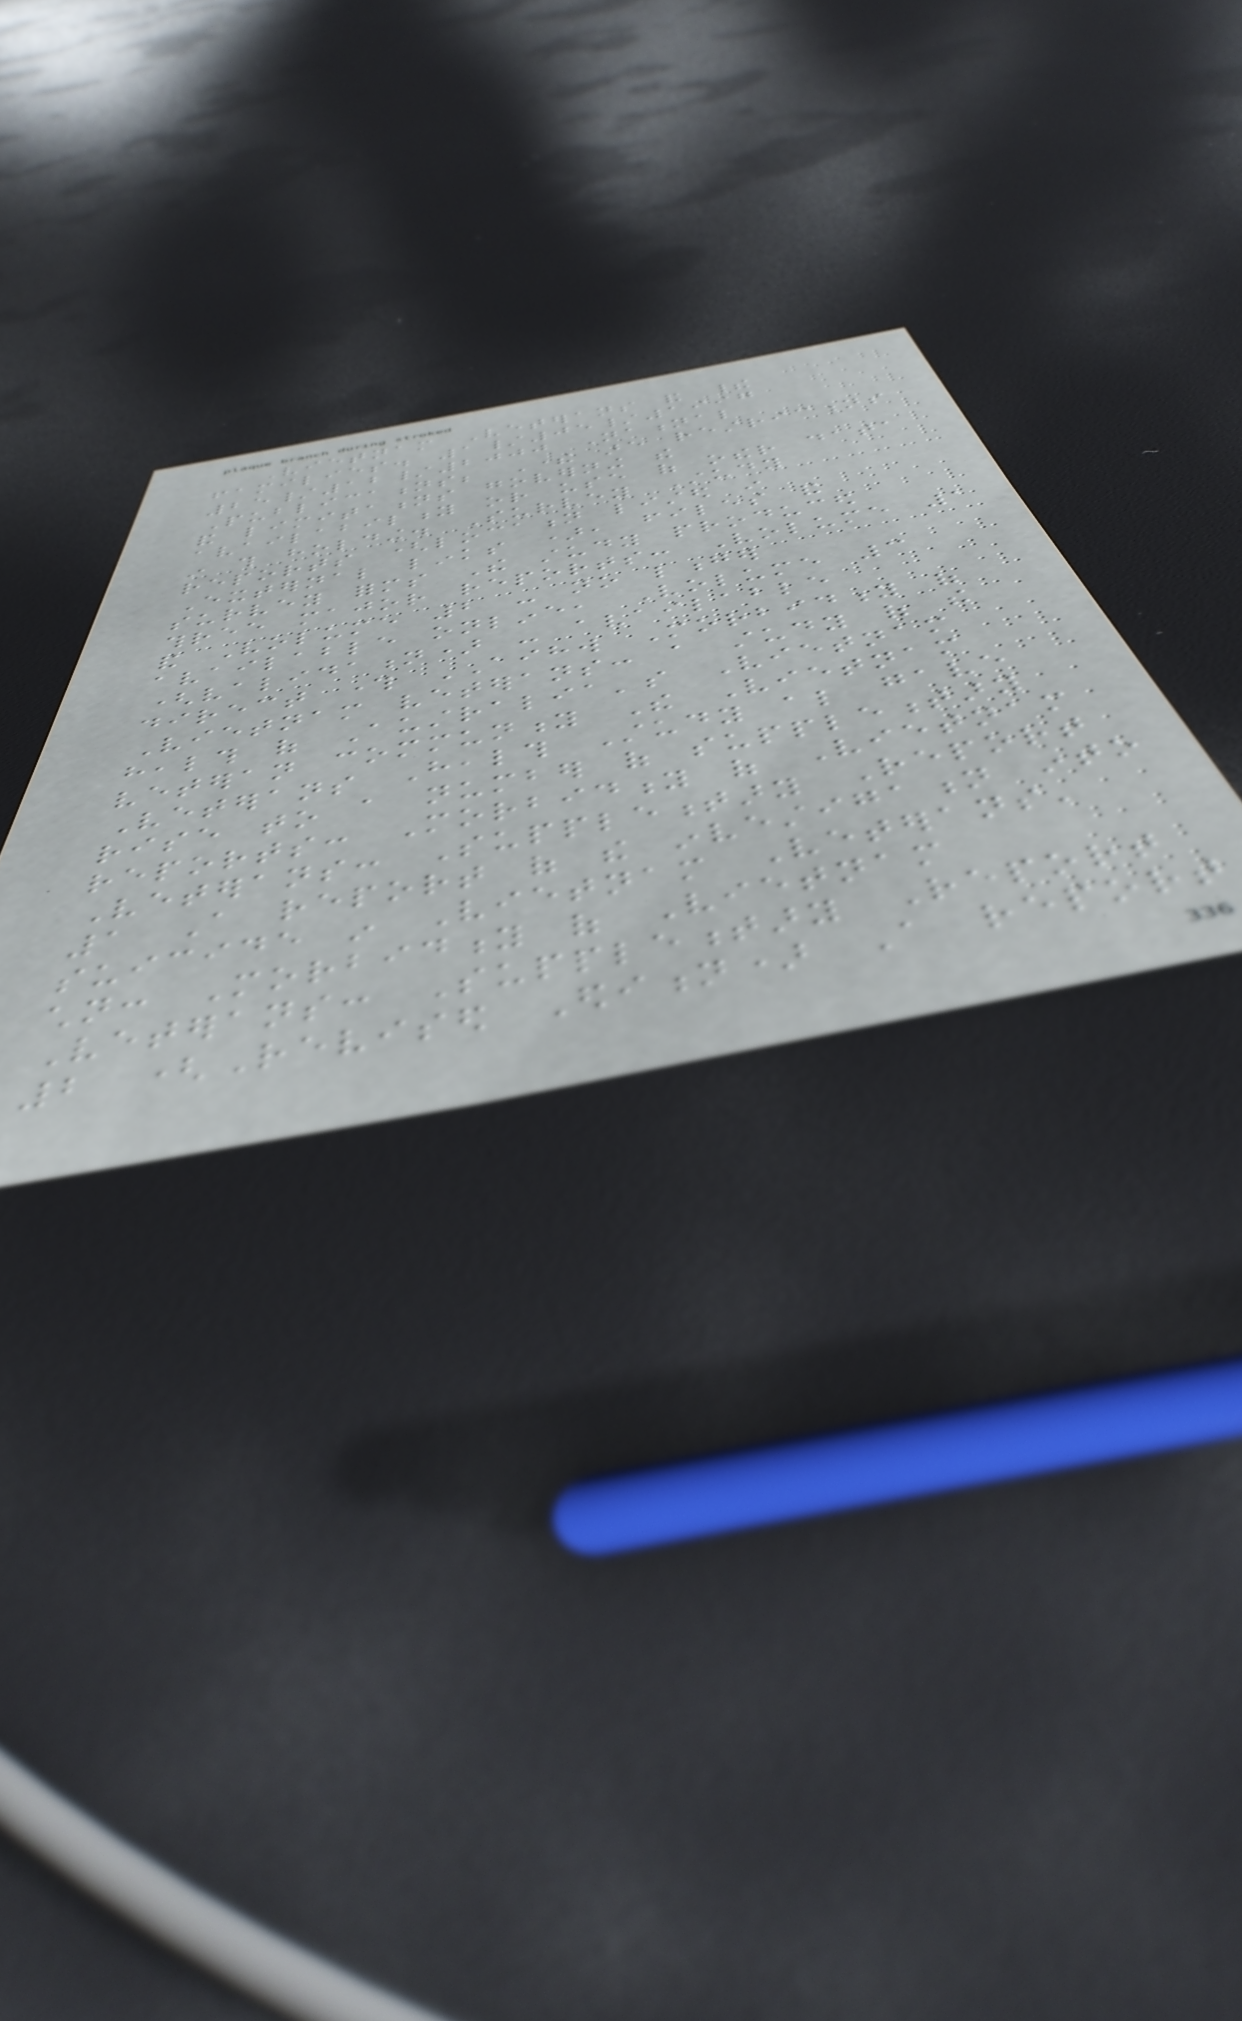Vietnam Veterans and their
families. 1/05/1997
25/12/2000 National
Publications; There are restrictions
and limitations governing the
availability or use of other data
in this holding. Survey Study
reports (location listed in
External links ), files and
survey forms The study produced
three major reports: Volume 1
and Volume 2 - no longer
available online, Volume 3
(validation) - available
direct through AIHW Morbidity of
Vietnam veterans: a study of the
health of Australia's Vietnam
veteran community The Vietnam
Veterans Health Study also gave
rise to a number of supplementary
reports: Morbidity of Vietnam
Veterans: Supplementary Report
1 A report of the investigation into
suicide in Vietnam Veterans'
children: Morbidity of Vietnam
Veterans: Supplementary Report
2 (Revised Edition) A report
